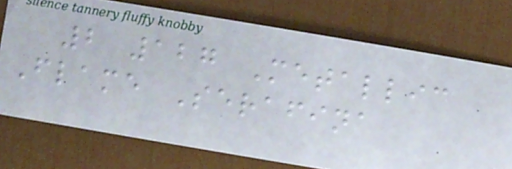2 127 Metallic
Flame Serafina
